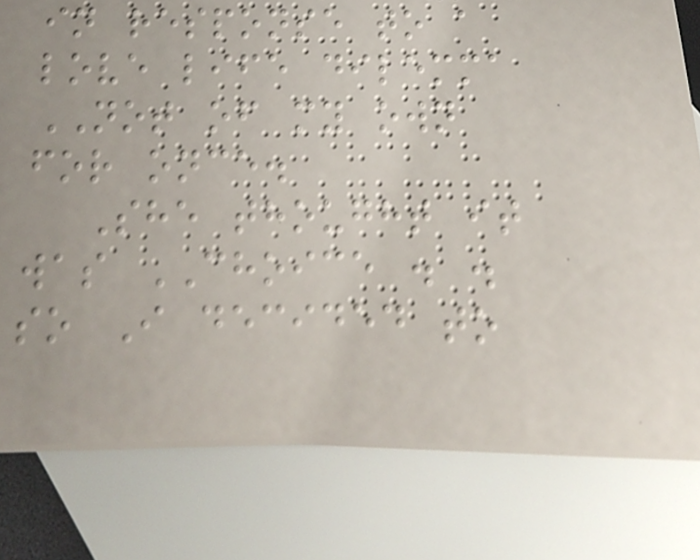in response to a
love life dilemma
NOT of my own
for once.
She thought it
was CHOICE . .
so I decided to
